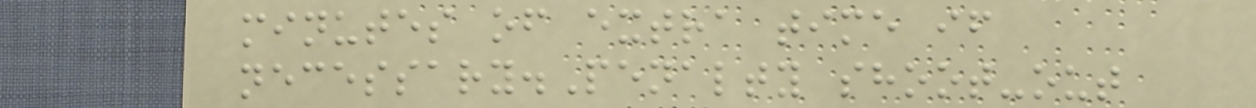minutes of extra time if
necessary.Penalty shoot-out
